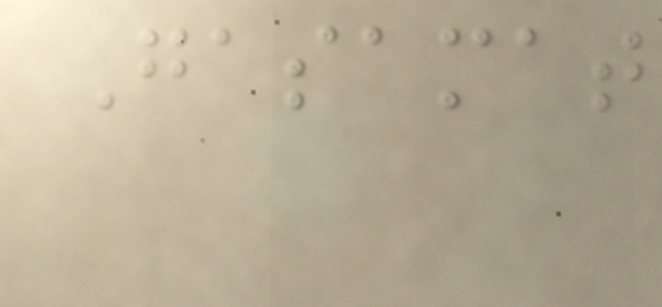Gasamat
